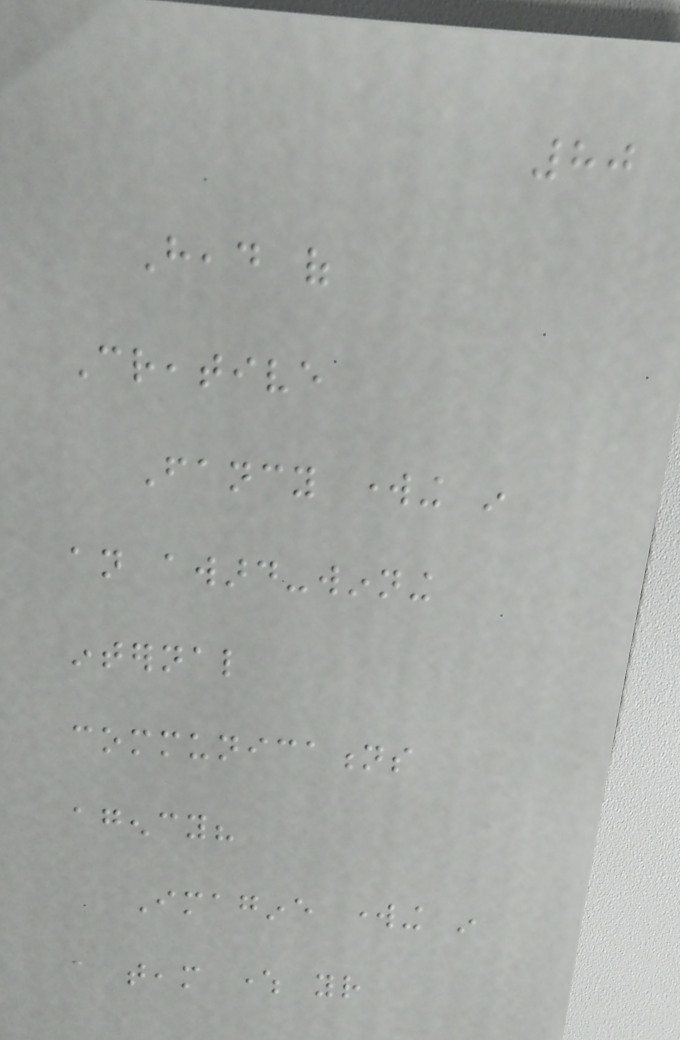80
Head of
Creative
Fancy working in
an award-winning
internal
communications
agency?
Imagine working in
a team where your
